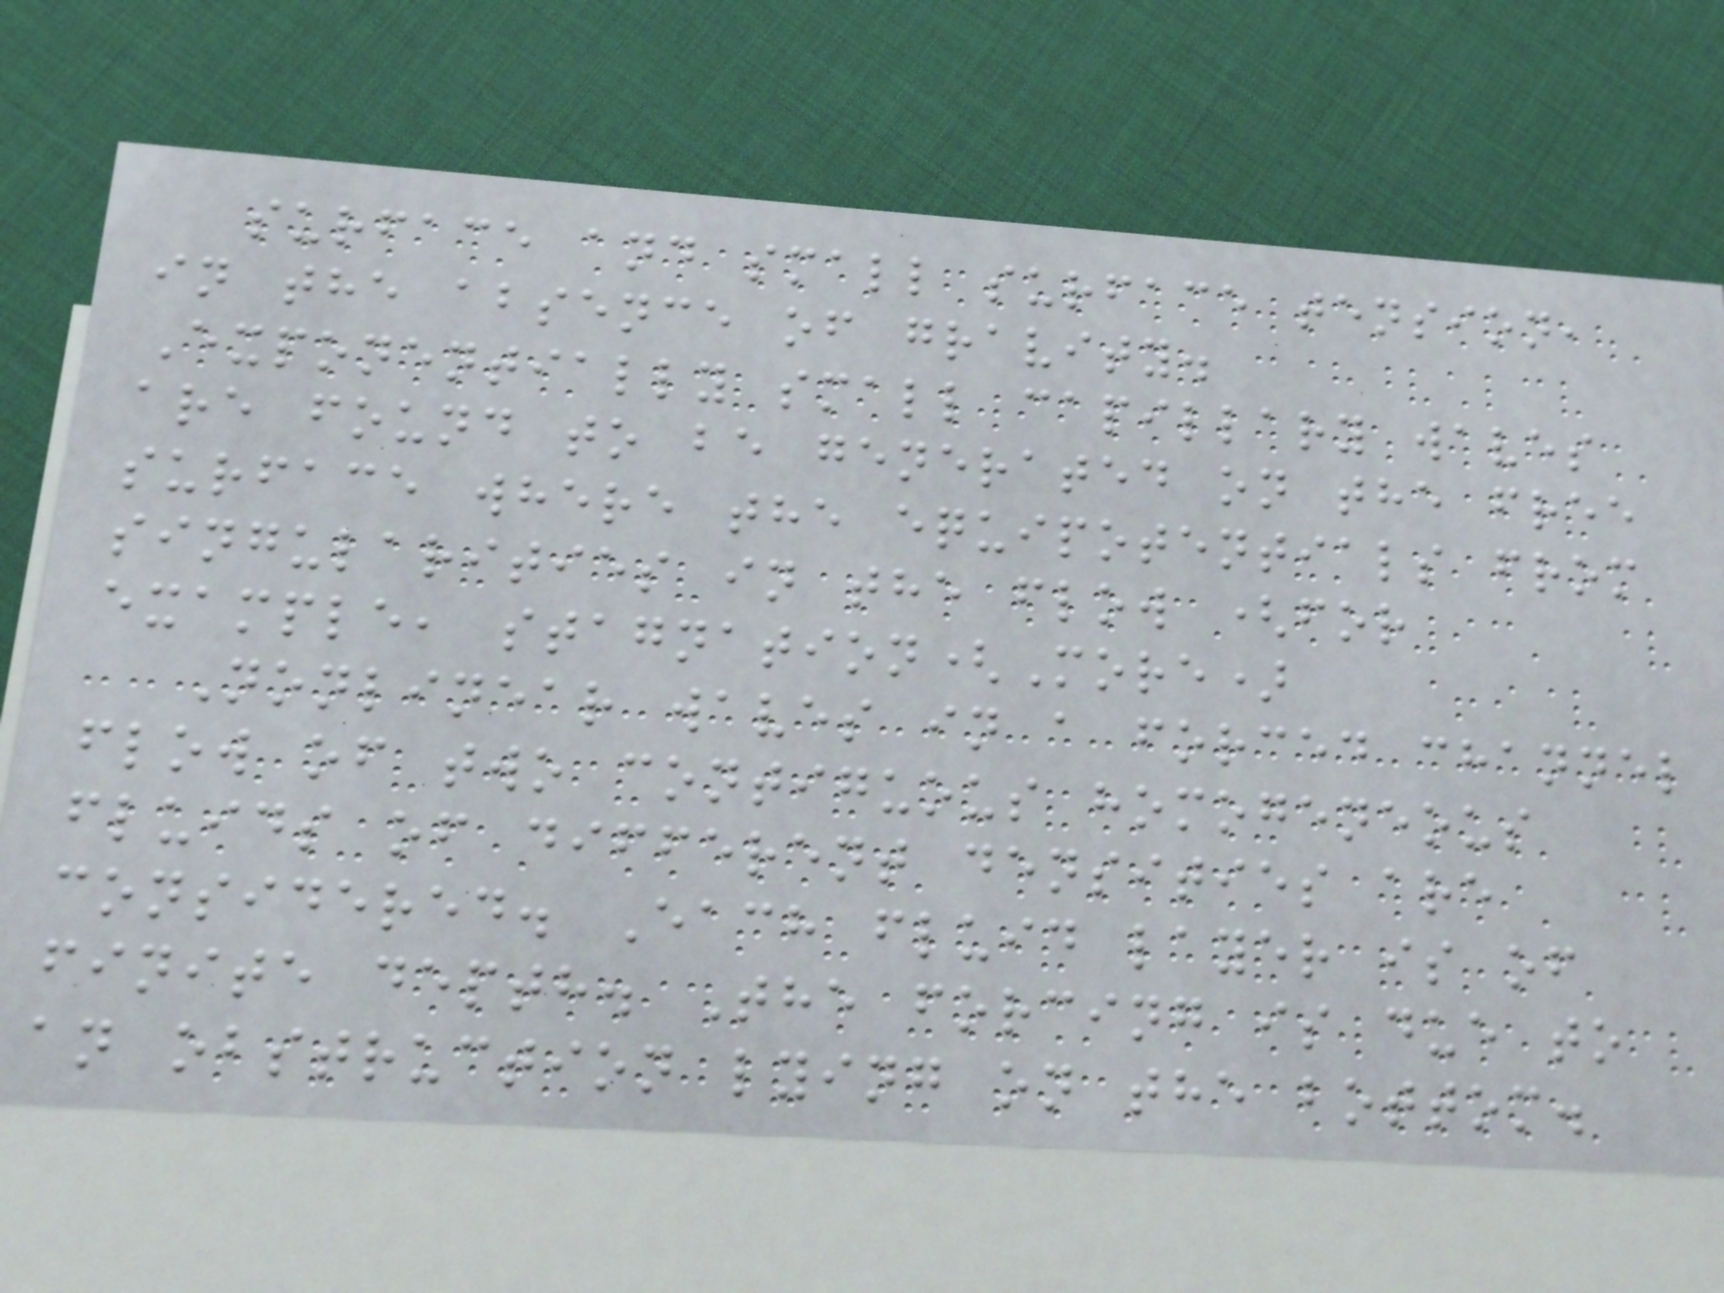surface and small surface tension,
in the absence of gravity.
Exponentially small capillary waves
are found to be generated on the free
surface where the equipotentials from
singularities in the flow (for
example, stagnation(More)
Nonlinear waves in a forced channel
flow of two contiguous homogeneous
fluids of different densities are
considered. Each fluid layer is of
finite depth. The forcing is due to
an obstruction lying on the bottom.
